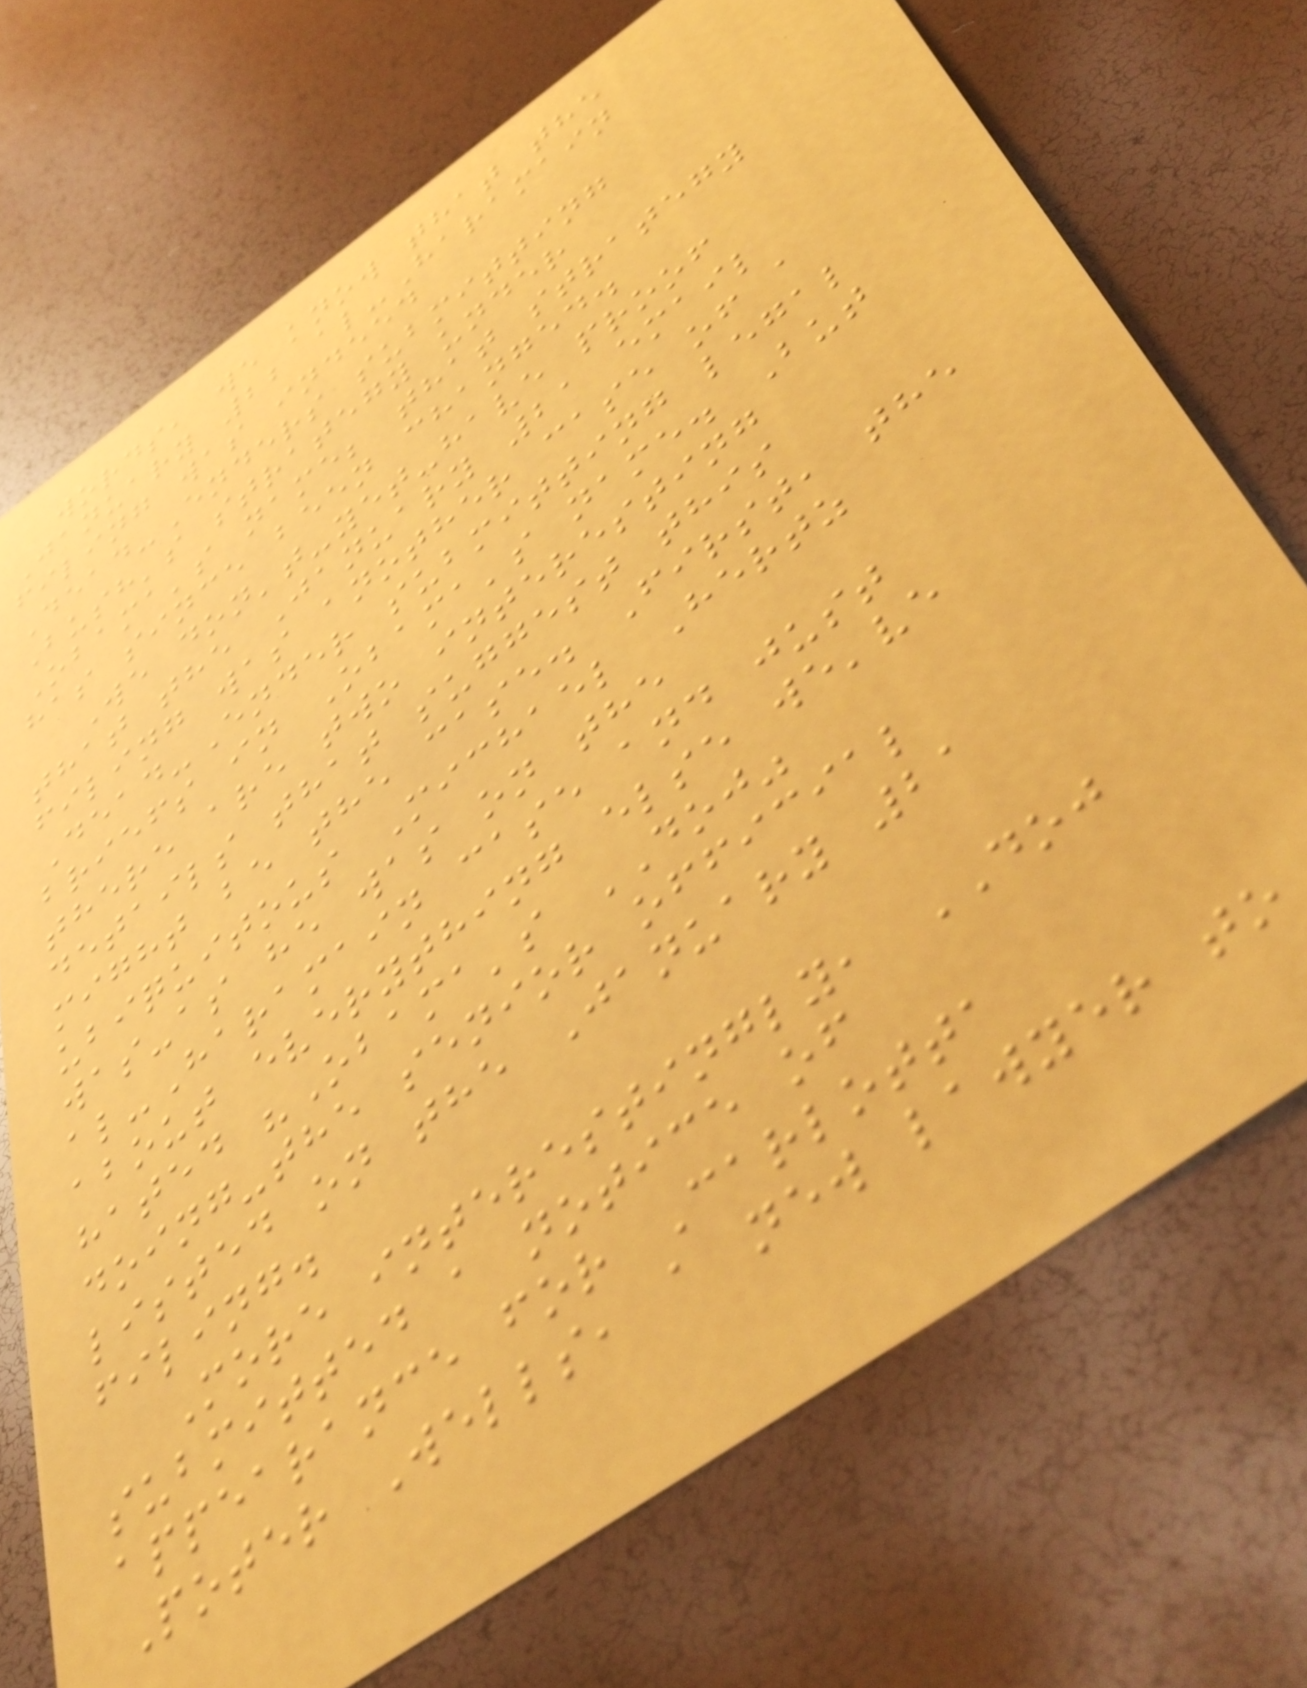words, we know that the
January 22 al-Haramain
filing was indeed
Dead-Enders submitting
Bush's strategy under
Obama's name; that strategy
has since been changed.
We don't-yet-have proof
that the January 21 email
filing was another case of a
Dead-Ender submitting legal
briefs in Obama's name. But
there are two interesting
details that suggest this
might be the case. First, the
ubiquitous Michael Hertz
was-as he was on the
al-Haramain case and just
about everything else we've
hated "Obama's DOJ"
doing-the senior official
listed on the January 21
filing.
More interestingly, DOJ
submitted a notice of
appearance for Carlotta
Poter Wells, a new lawyer to
